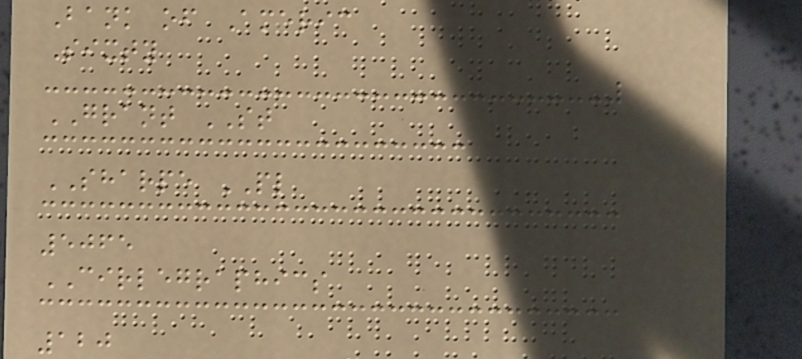Bank of Americ
Sixty
GRANT ST
SHARPE PL
5065
CIRLEGRAPHICS
120
